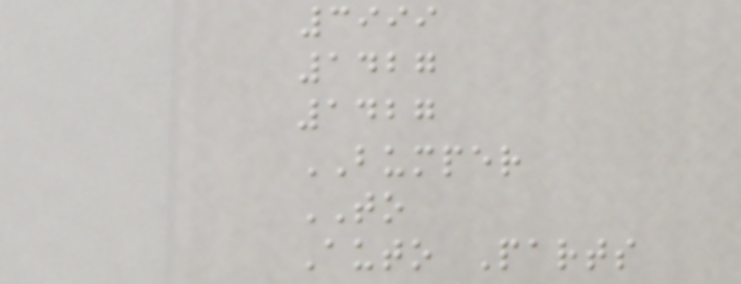3999
1427
1427
BUMPER
TO
Auto Parts
